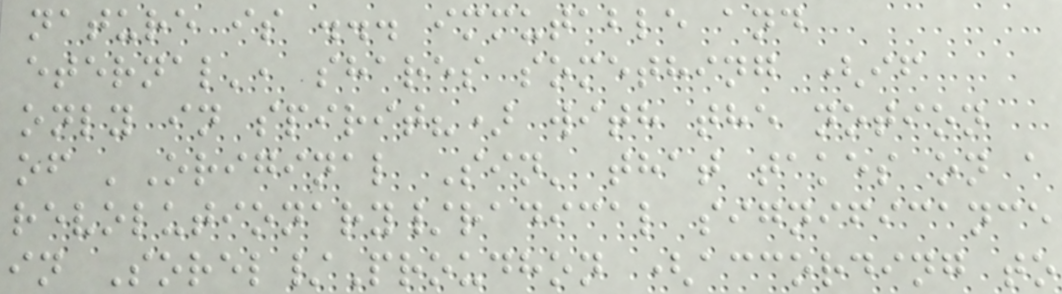nature is ... immutable and
eternal', shares something (if
only in spirit?) with the notion
of 'Original Sin' that takes on a
revolutionary/radical significance
in Sorel/Proudhon (according to
